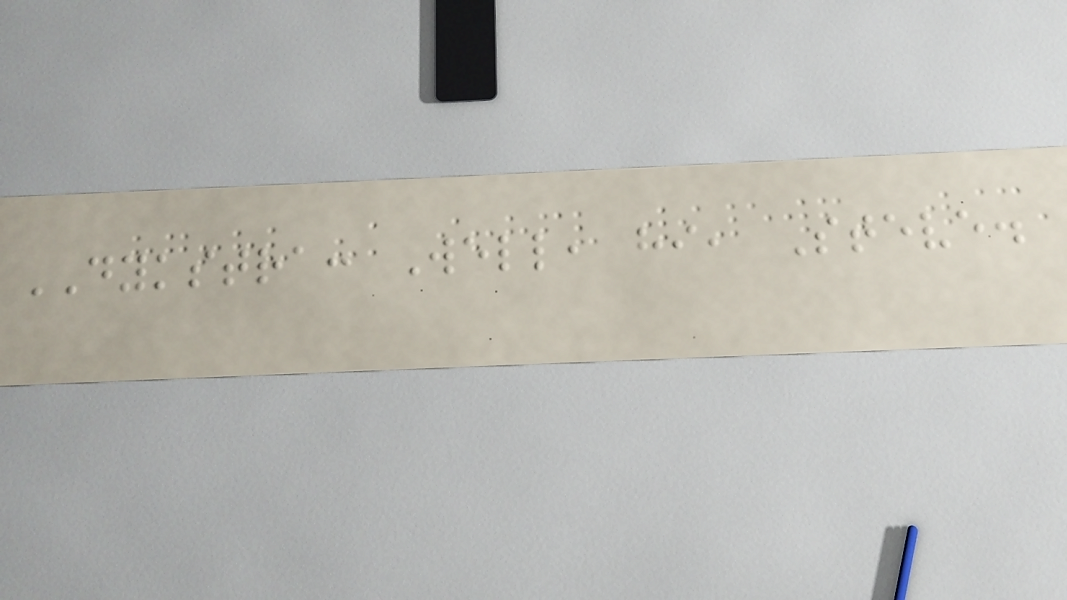DYKSTRA: Well, hi, Steve.
